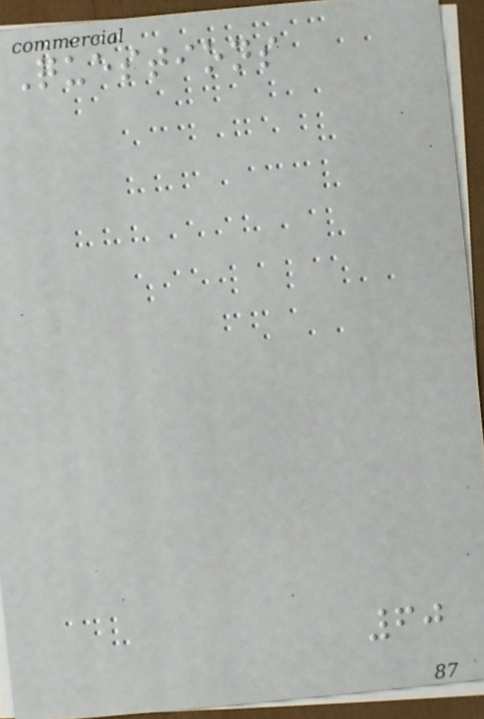Questions
60
